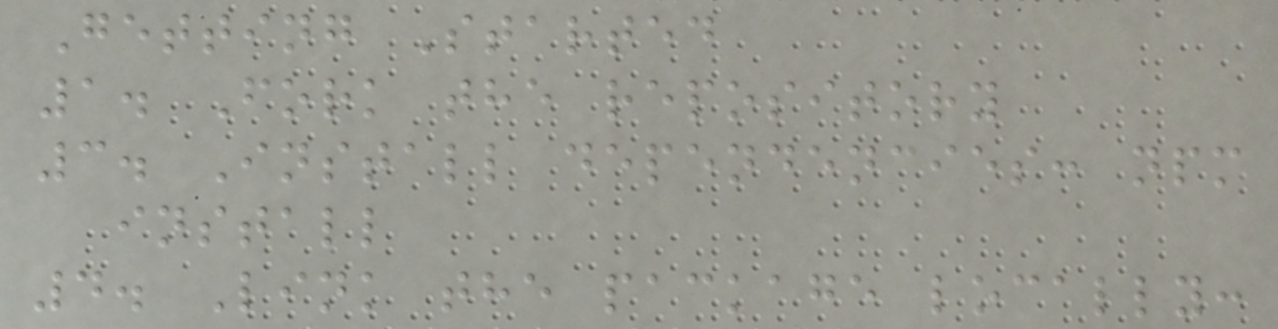Getting Started
1. Fork the repository
3. Install dependencies: npm
install
4. Link the package locally:
